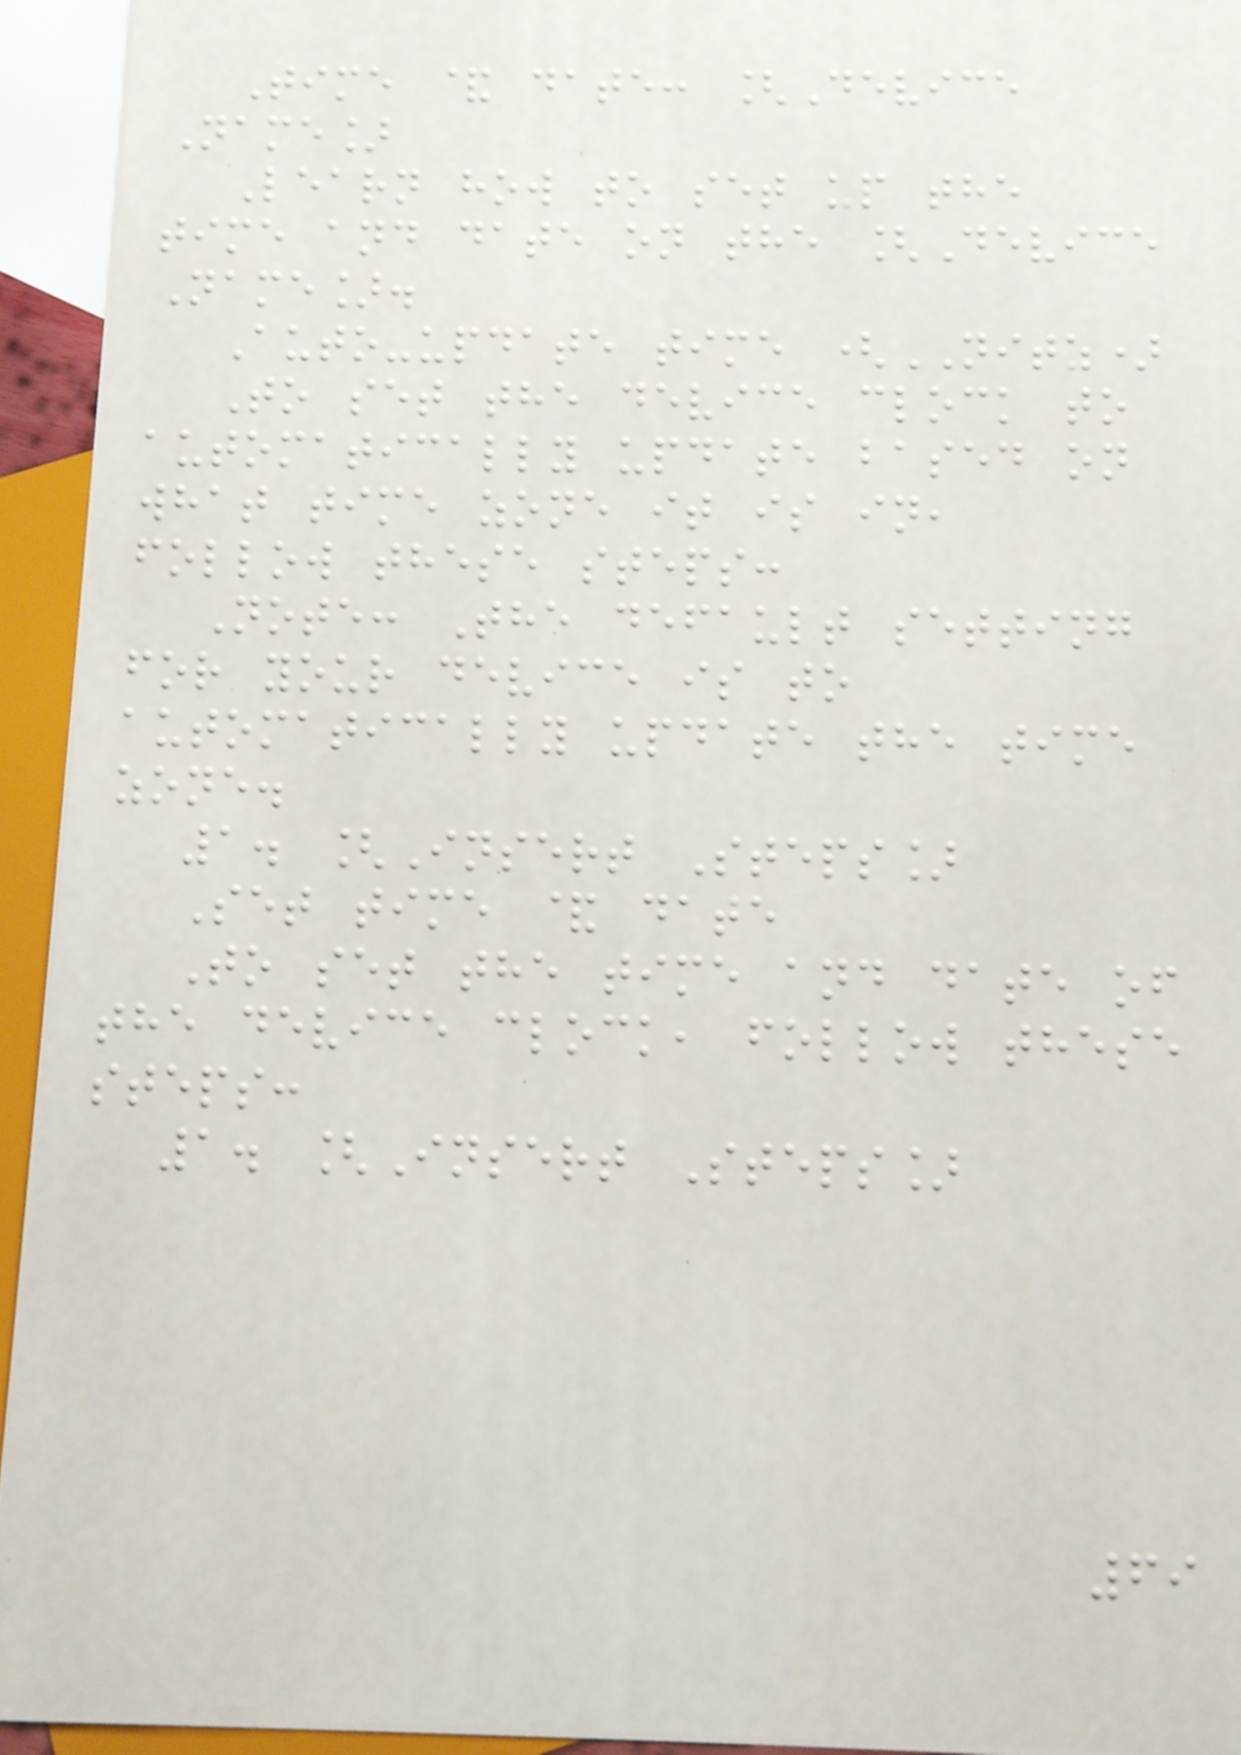Time & date: [Device
Name]
Learn how to set up the
time and date on the [Device
Name].
Auto-update time (NITZ)
To set the device clock to
automatically update based on
what time zone it is in,
follow these steps:
Note: The default setting
for your device is to
automatically update the time
zone.
1. [Insert Steps]
Set time & date
To set the time and date of
the device clock, follow these
steps:
1. [Insert Steps]
69
